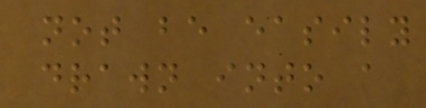not be easily
drawn into a
